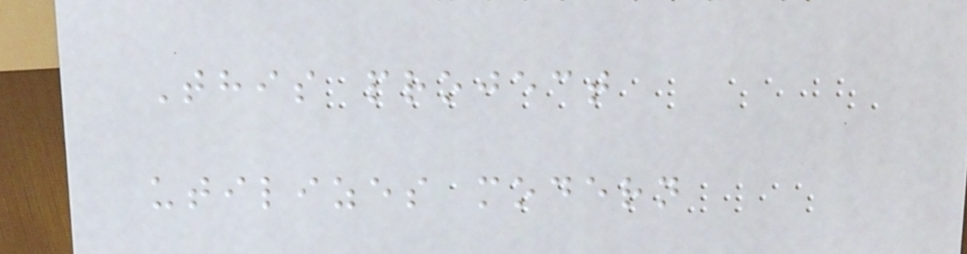This project
utilizes modern
